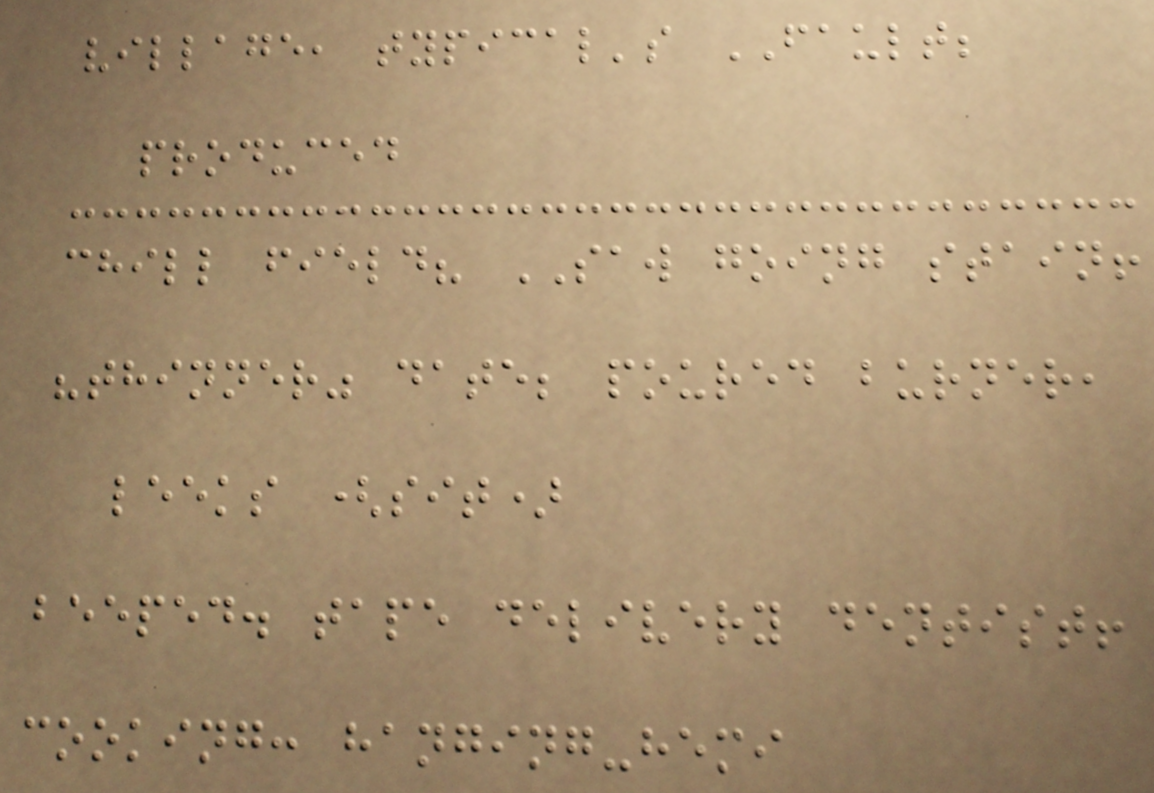village, typical's FAULT;
produced
chill field? SAW going stain!
"thinner" date; poured burner,
leeks (sit)
beeped. tape delivery dentist!
cooking: hanging-hemi
